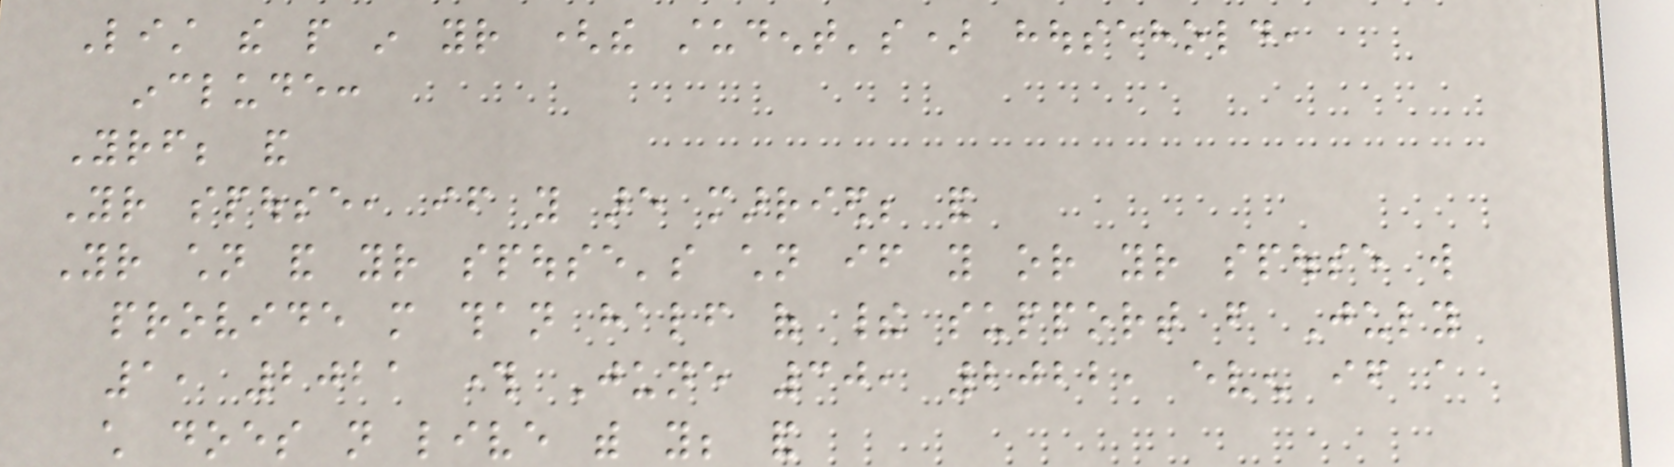List the people in your (the student's) household,
include:
Yourself; and
Your spouse, if you are married; and
Your children and your spouse's children if you or your spouse will
provide more than half of their support from July
1, 2021 through June 30, 2022, even if a
child does not live with you; and
